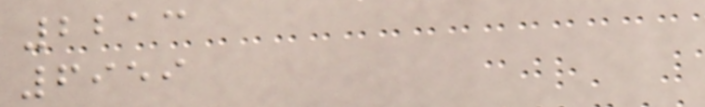2213
6959
